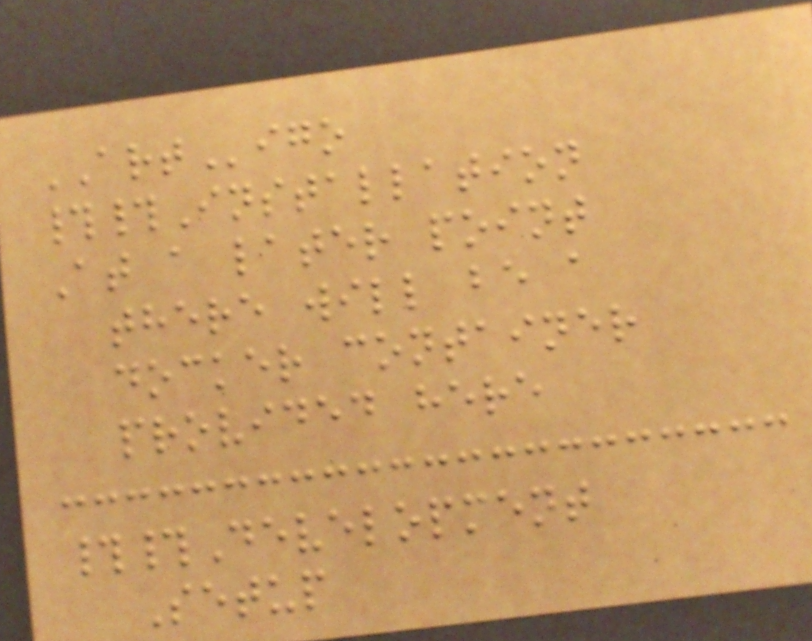ARTigo
##Installation
At a later point
there will be a
docker container
provided here
##Development
Setup
